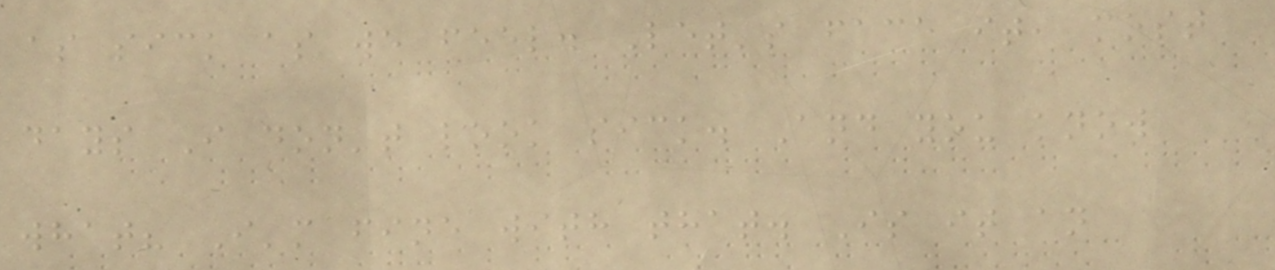as sick as we feel. Let's face it, most
days I don't look sick. And you know
what? I'm fine with that. Is it an
